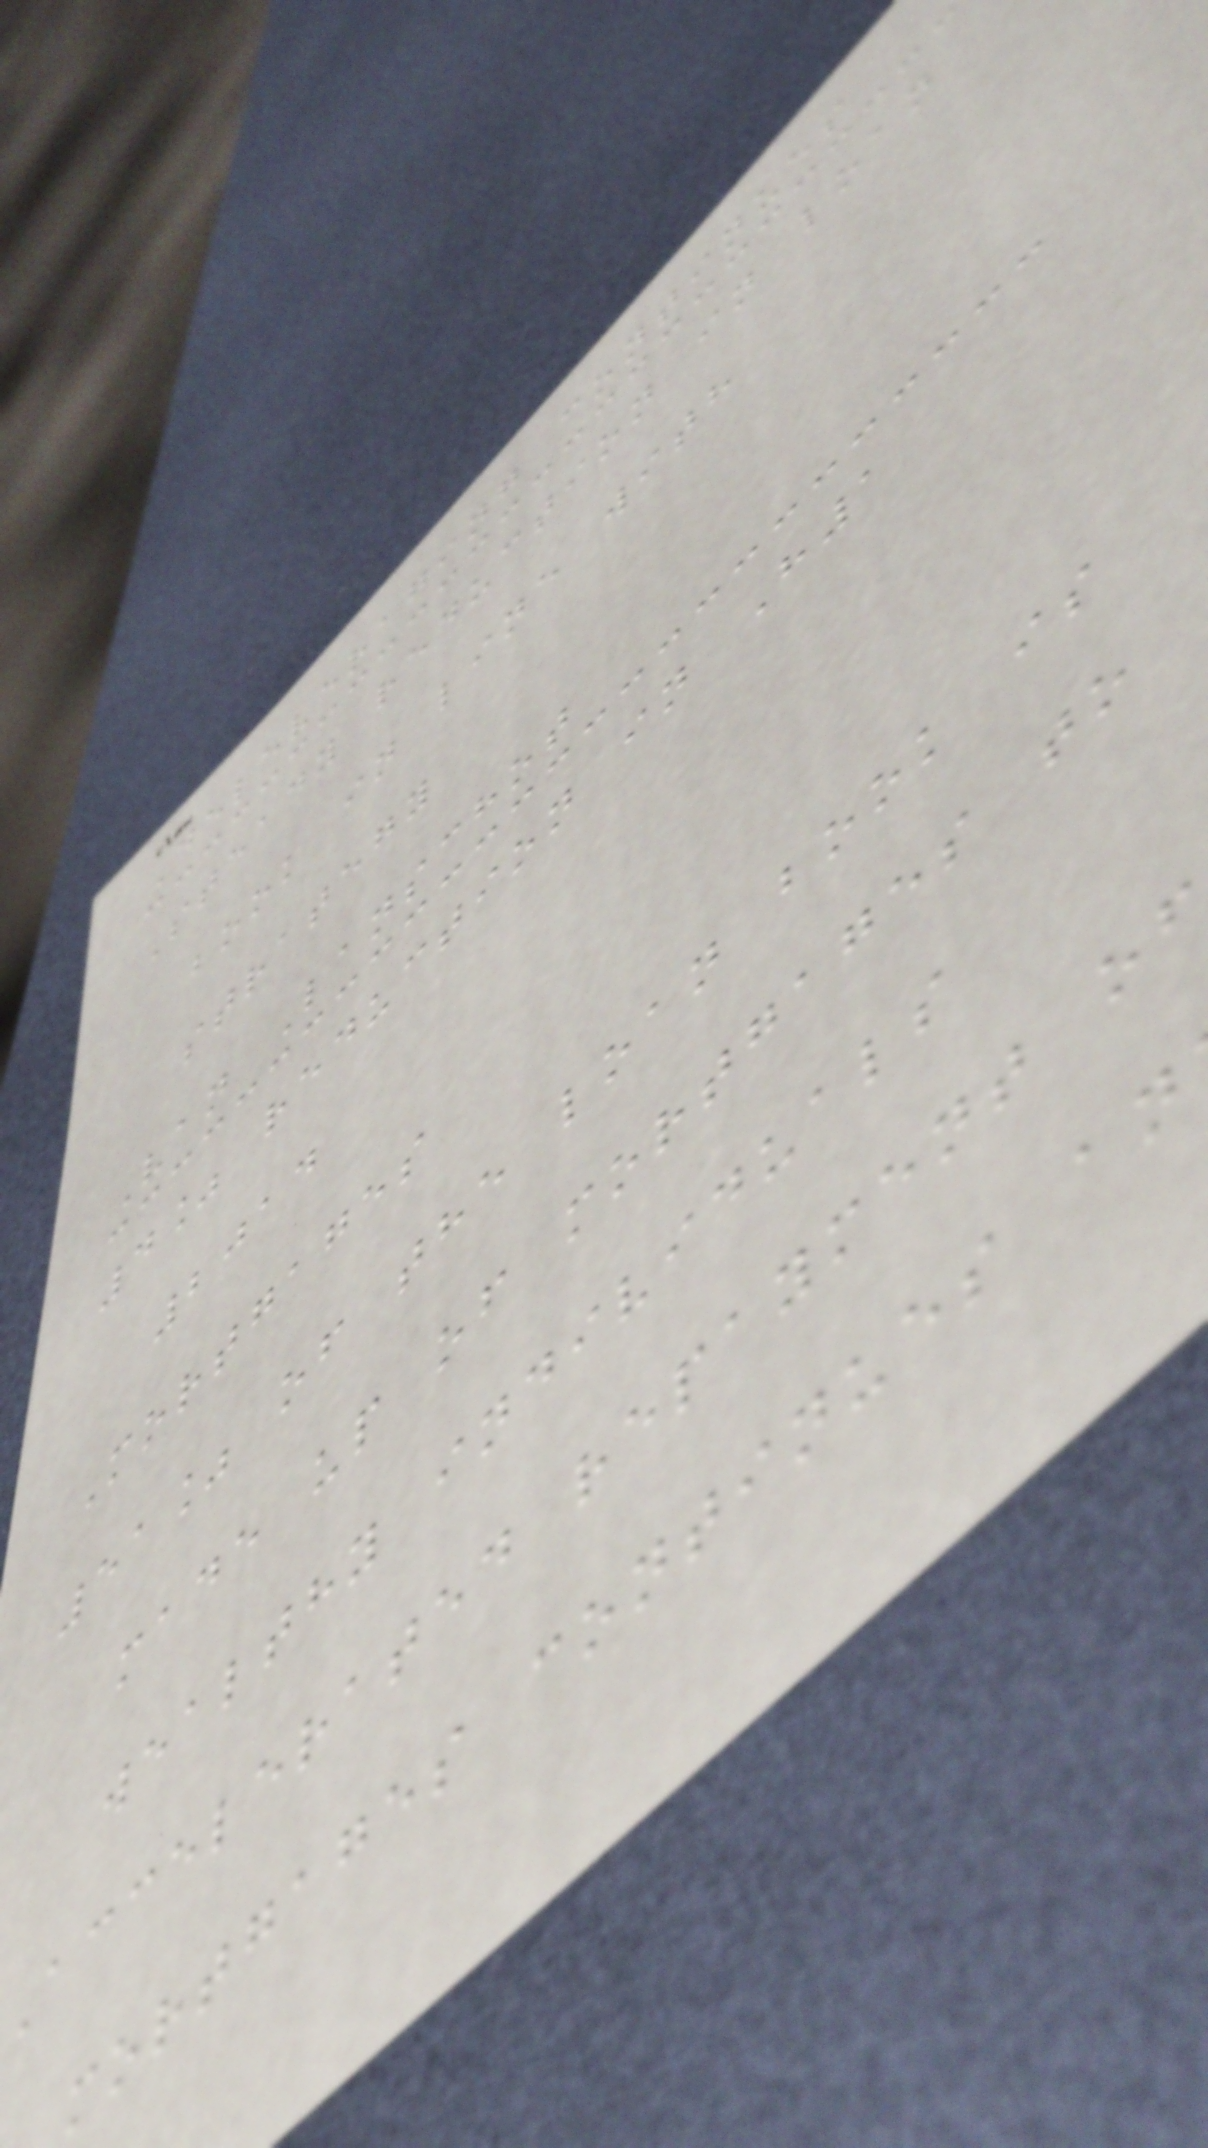Deleveraging continues
Steady reduction in loan
book in line with
strategy
Van Lanschot
4% reduction in H1
2014
Mortgages
51% of the loan book is
made up of mortgages to
wealthy individuals
Accelerated repayment of
mortgages continues an
